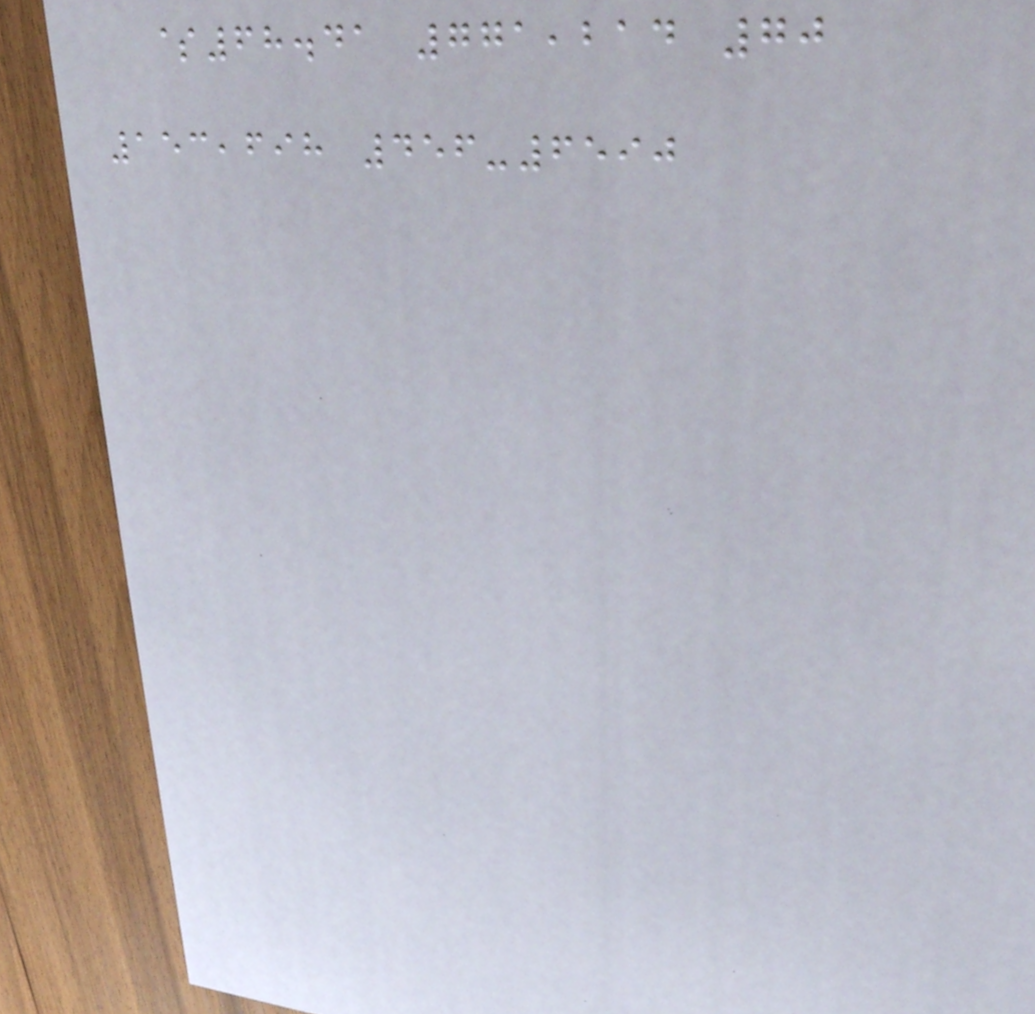$68.41 771,214 70
153,698 456-6590
